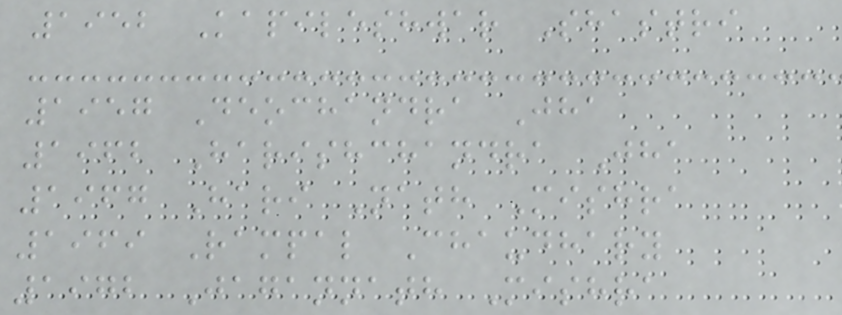1952 Kapileshwar Shastri
1957 Deochandra Jha
1962 Harishchandra Jha
1967 Hari Nath Mishra
1969 Rampal Chaudhary
1972 Jagannath Mishra
